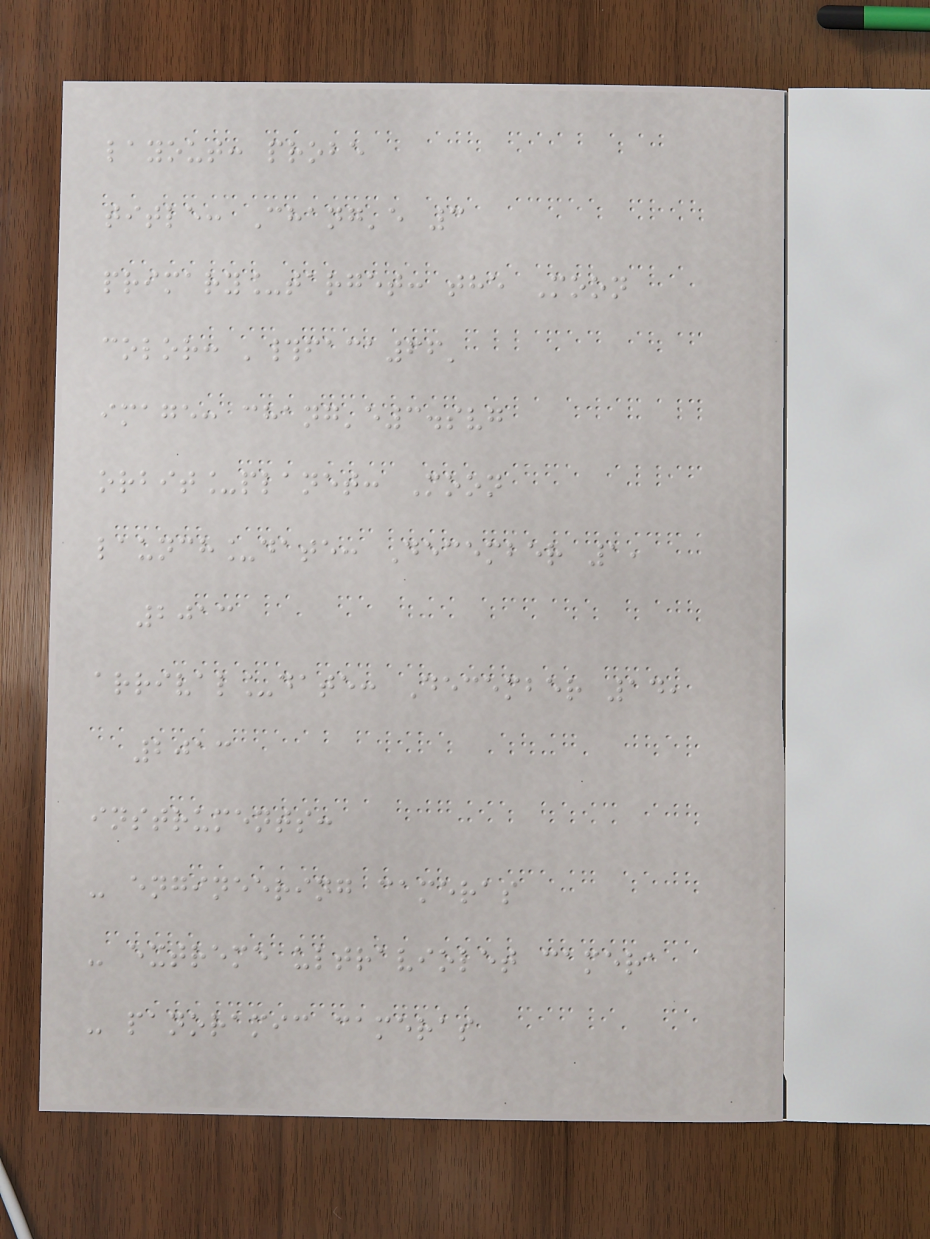layout: probe
title: Chang'e 3
primary_target: the Moon
color: '#faca66'
image: chang'e3.svg
orbit_planet: Moon
launch_date: December 1,
2013
arrival_date: December 14,
2013
instruments:
- engineering cameras
- extreme ultraviolet camera
- panoramic cameras
